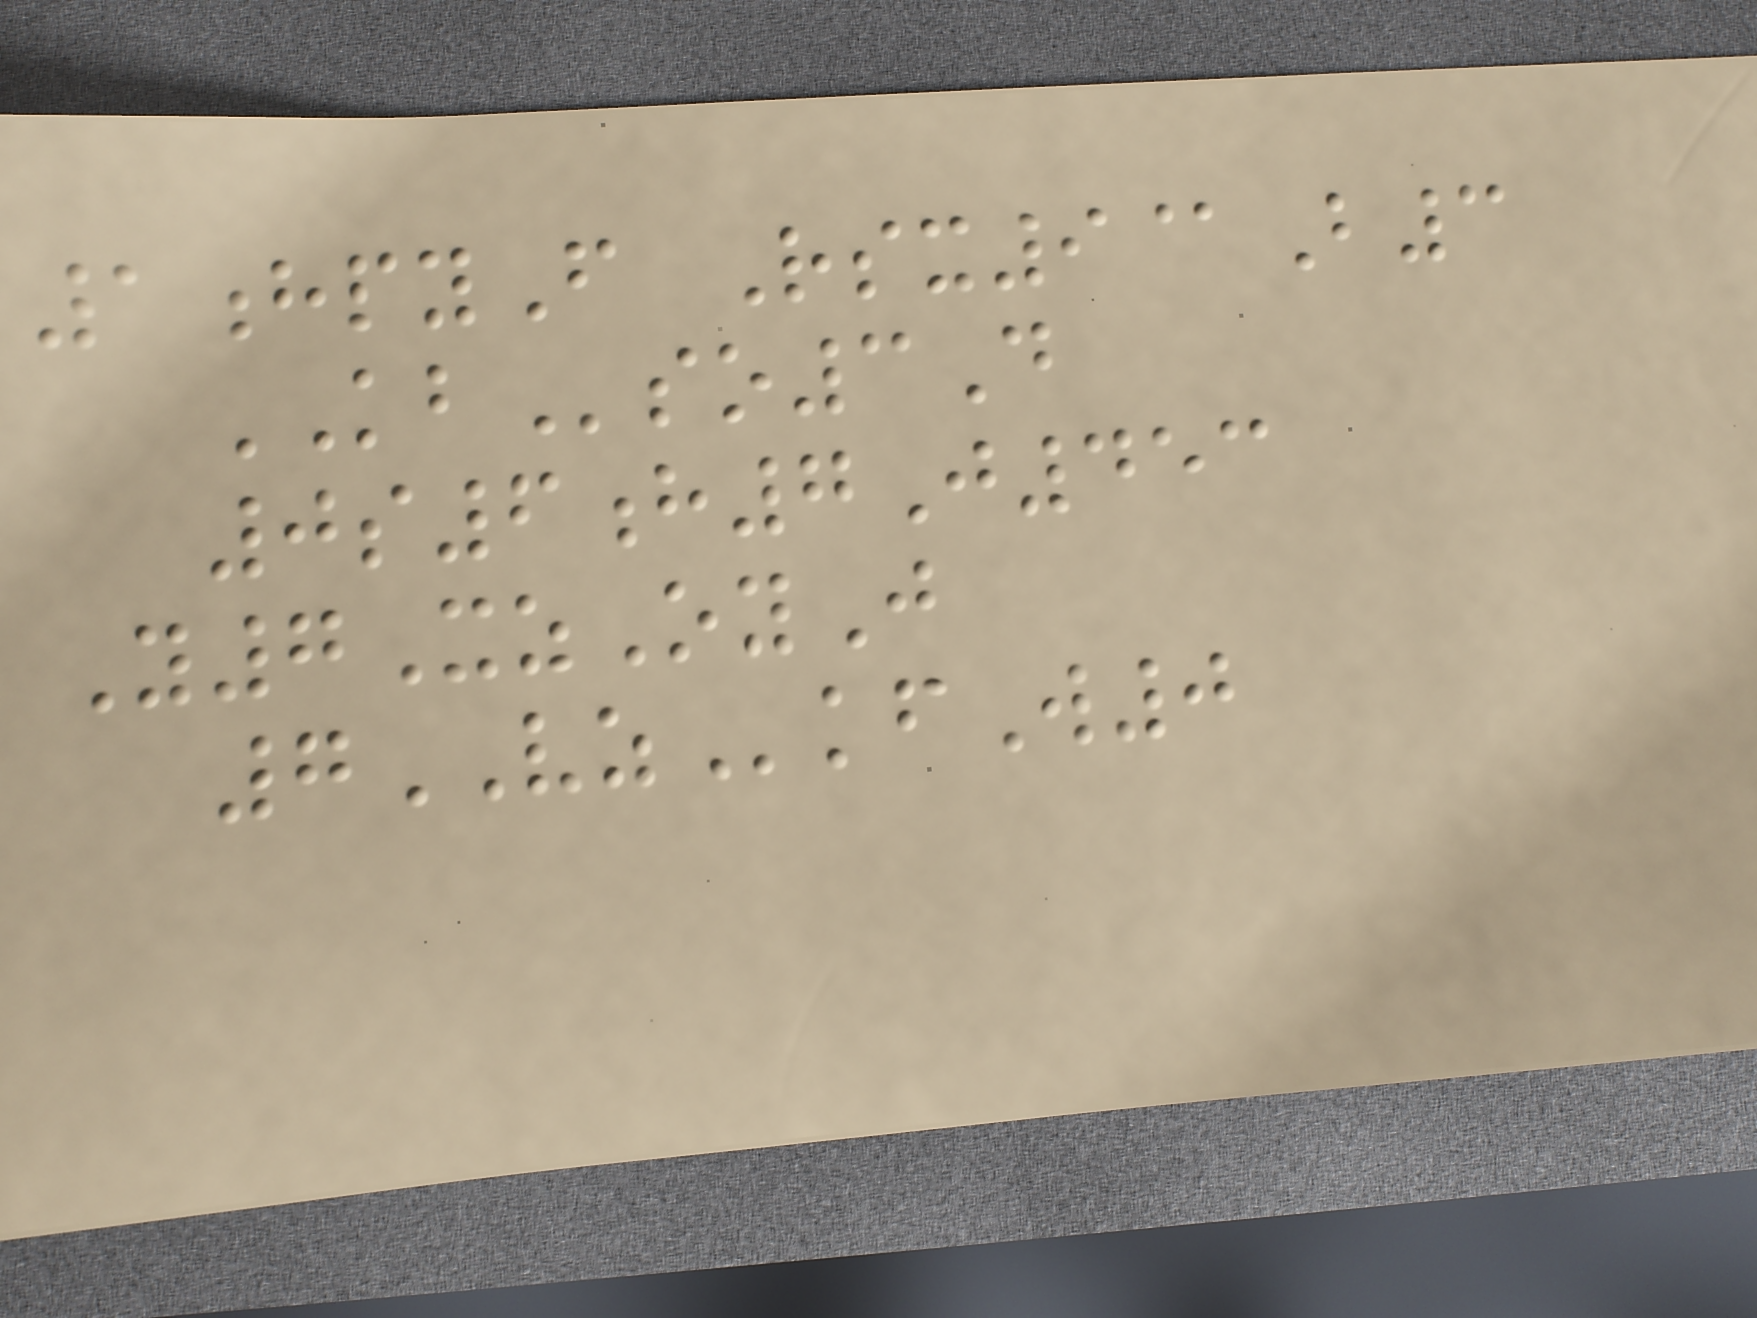1hpyF Rsx9@B3
KBso3D
0s6h7J453
Y7XzOyJ
7VZkfW0
